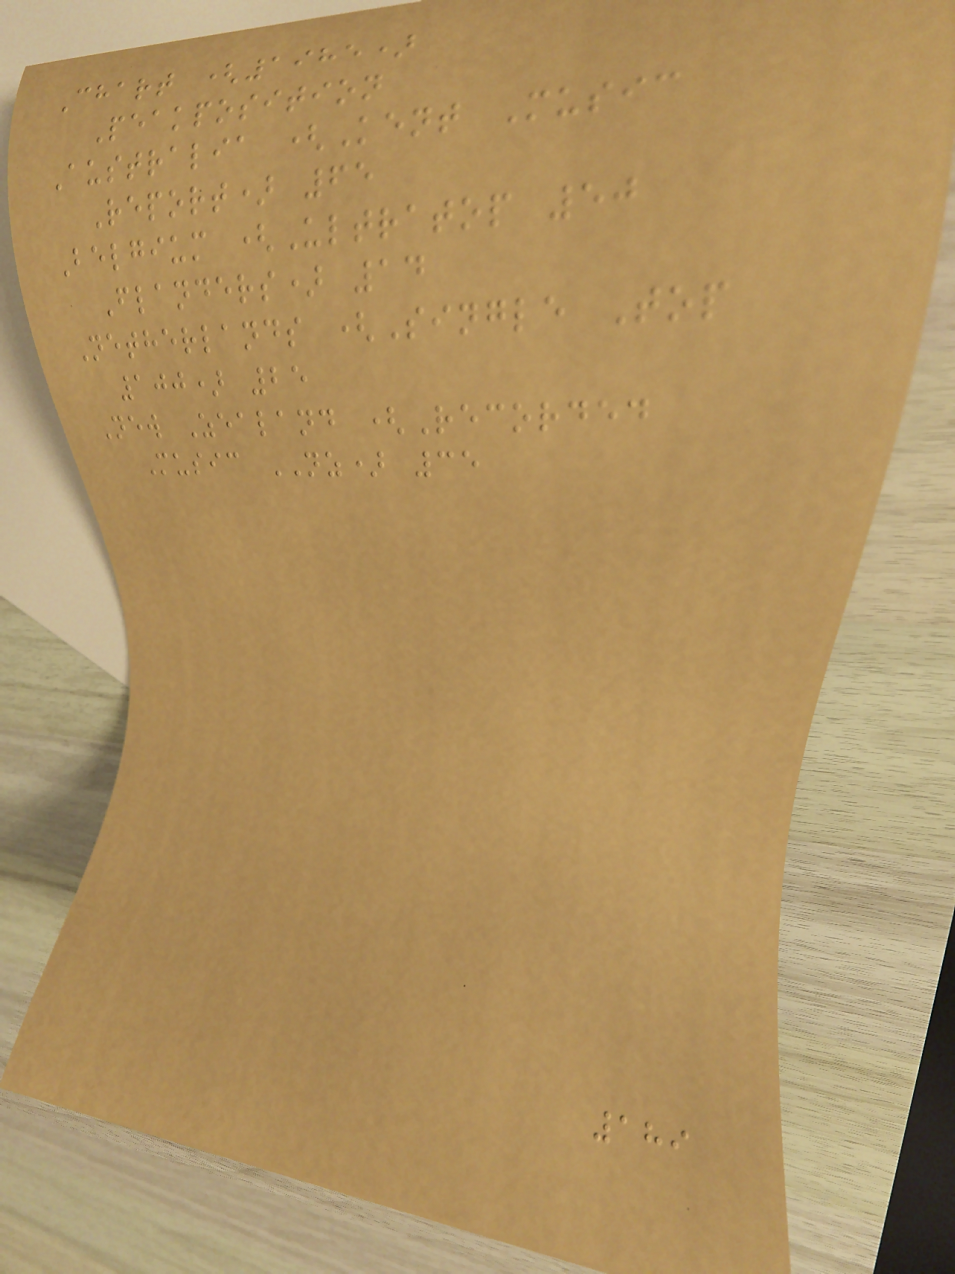Chart (1985)
Peakposition
Australia (Kent Music
Report) 65
Belgium (Ultratop 50
Flanders) 14
Netherlands (Single Top
100) 25
New Zealand (Recorded
Music NZ) 35
189
